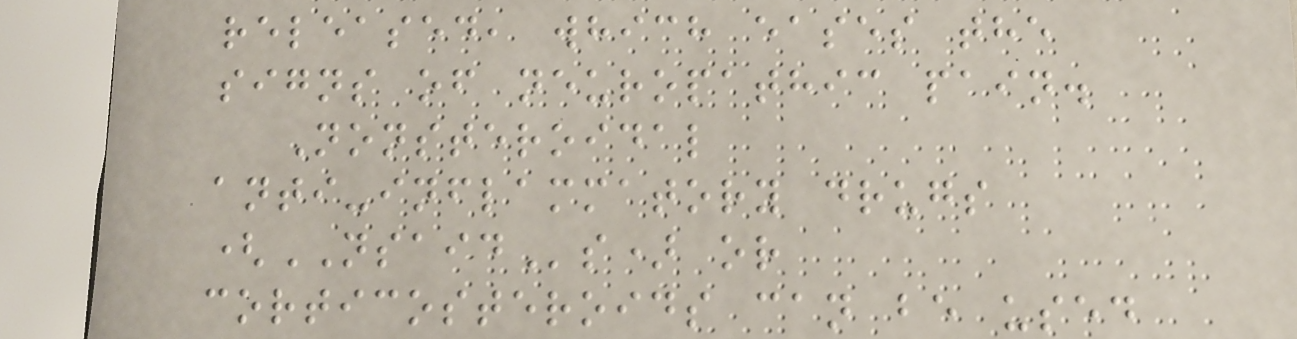released, which eases the
signs of neuropathic pain.
Nonsteroidal
anti-inflammatory drugs
(NSAIDs) or
corticosteroids can be used
